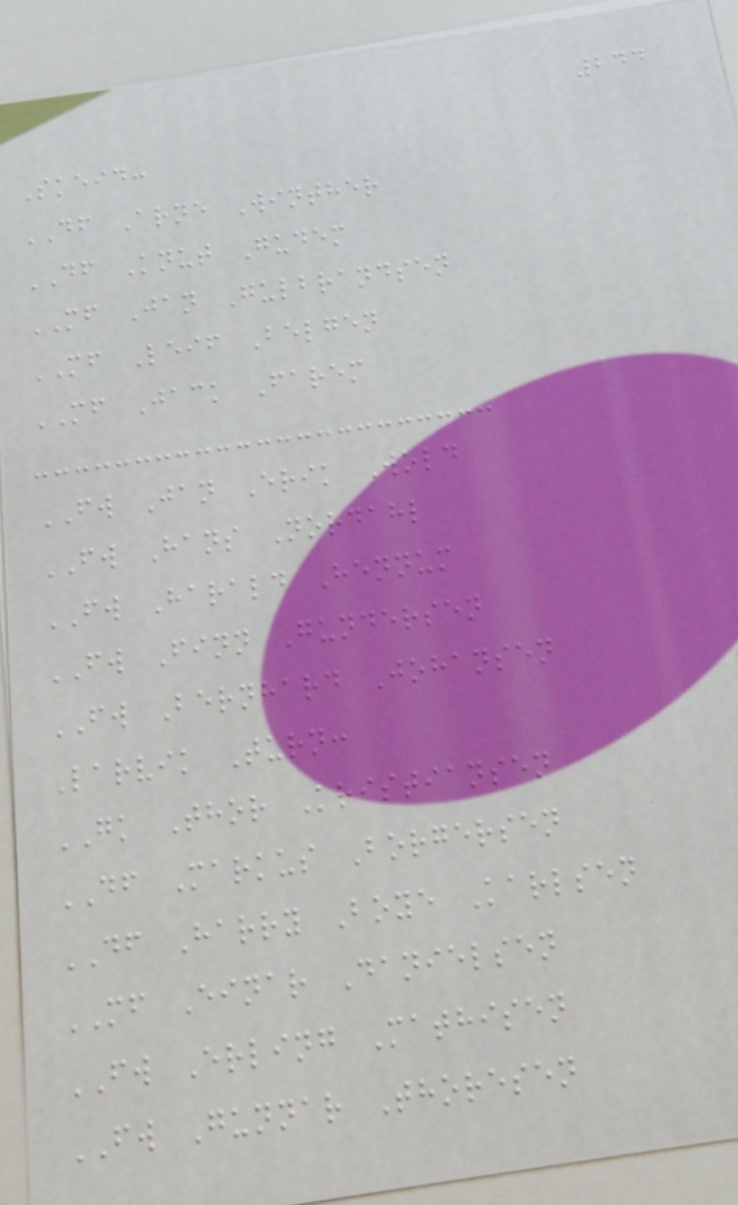244
Skeid:
DF Arne Winther
DF Knut Gudem
MF Jan Gulbrandsen
MF Leif Belgen
MF Jack Farem
FW Jan Erik Wold
FW Hans Nordahl
FW Harald Hennum
FW Finn Gundersen
FW Bernhard Johansen
Larvik Turn:
GK Thor Kristiansen
DF Markus Borgersen
DF Harry Boye Karlsen
MF Einar Danielsen
FW Erling Mathisen
FW Gunnar Thoresen
